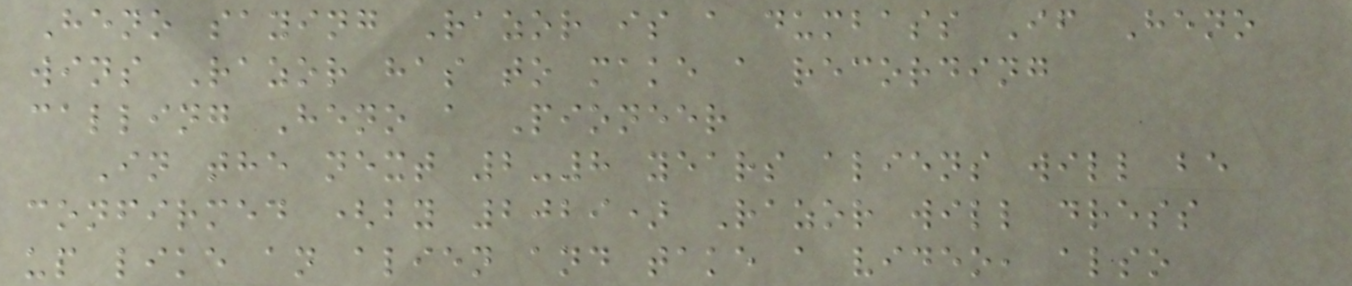Heno saying Razor is a dumbass If Heno
wins Razor has to make a recording
calling Heno a Pioneer
In the next 2-8 years aliens will be
confirmed (by 2029) Razor will dress
up like an alien and take a video, also
